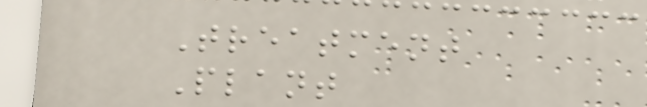Treatment
Plant
